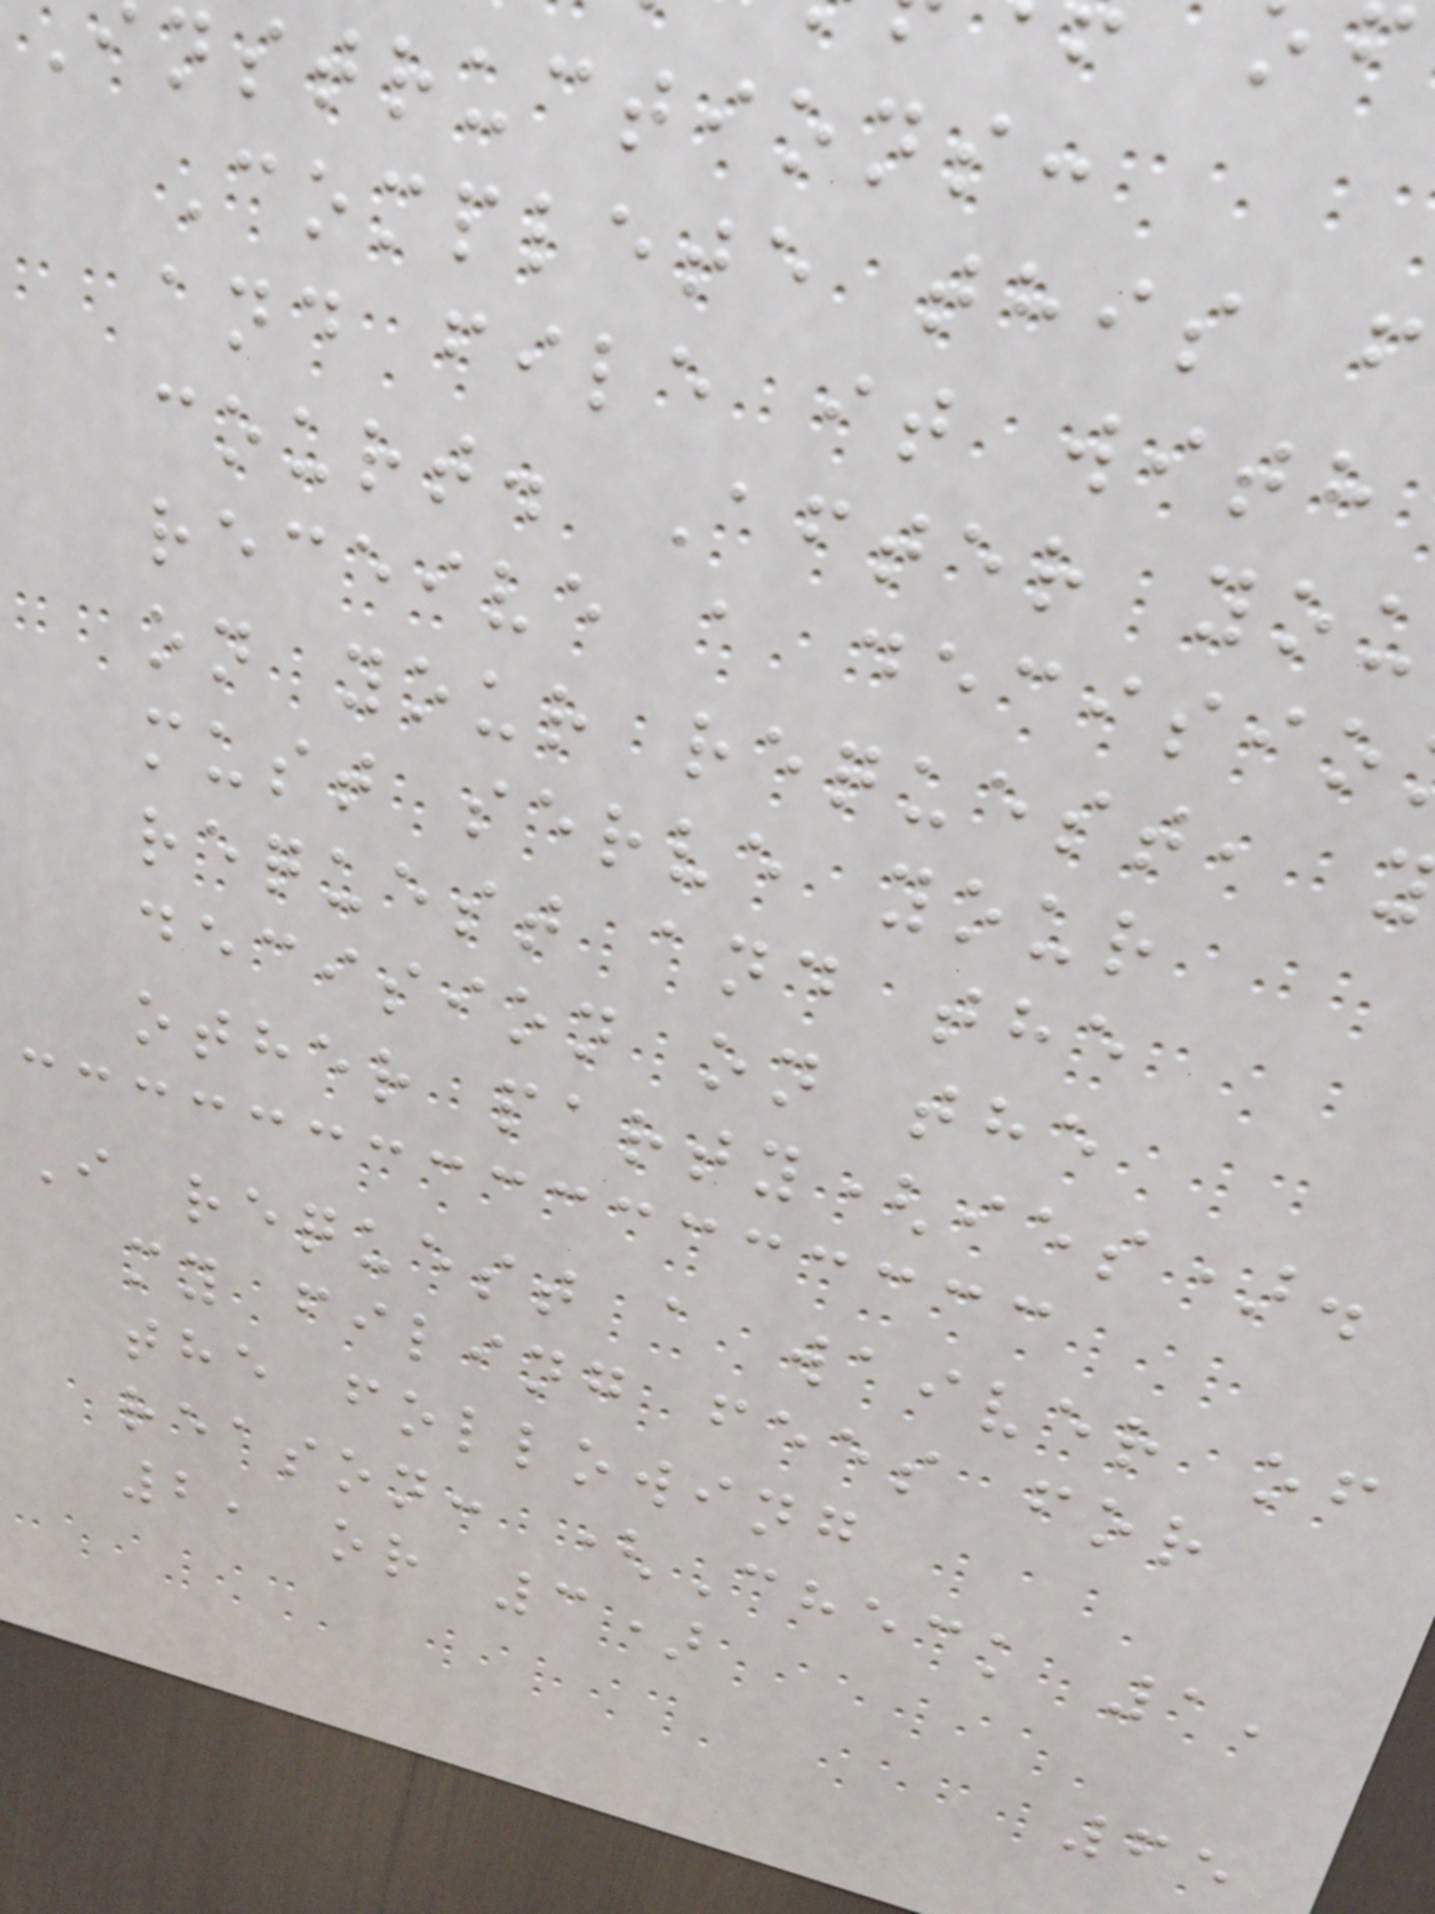nstructions:
Complete this f
and file it with
court. After you
receive a decisio
on your request,
must serve your
request and the
decision on the
other party(ies).
I request a waiver of
my filing fees for
the following
reason: (Check 1,
2, or 3)
65
